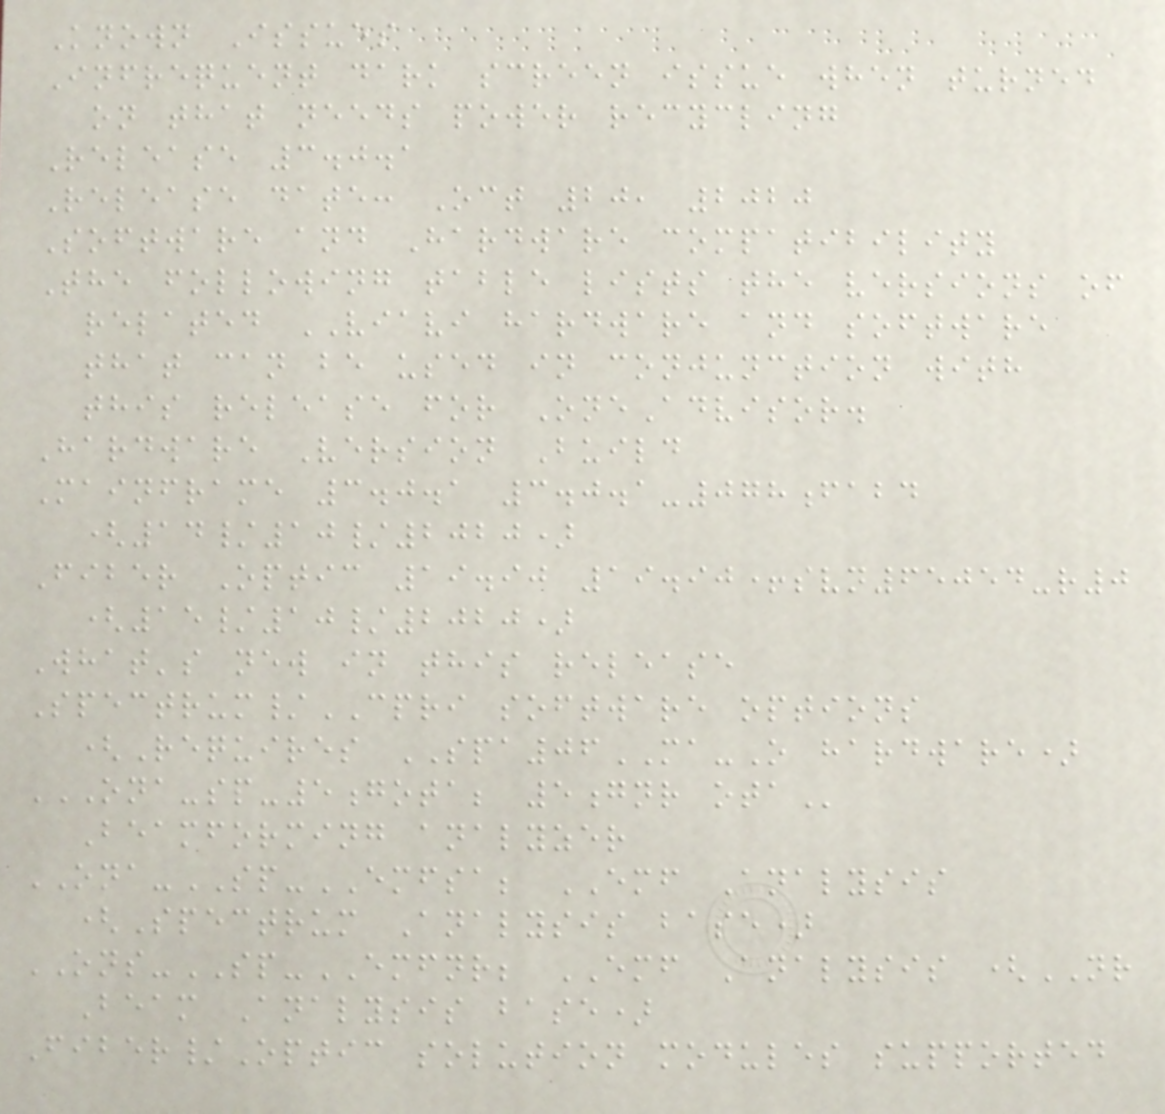Known Issues
Infrequent dark screen issue when turned
on that needs power recycling
Release 3.0.1
Release date: Oct 20, 2020
Software and Hardware compatibility
The following table lists the versions of
related VIAVI hardware and software
that can be used in conjunction with
this release for OneAdvisor.
Hardware Version Build
Mainframe 3.0.1 3.0.1-078fabd
(14/10/2020)
Fiber Optic 19.90 19.90+svn65054-r0
(15/10/2020)
What's new in this release
Spectrum/CPRI software options
(Requires SPA06MA-O hardware)
ONA-SP-5GOTA; 5GNR OTA
Beamforming analyzer
ONA-SP-EMFSA; EMF Analysis
(Spectrum Analysis base)
ONS-SP-EMFNR; EMF Analysis (NR
Beam Analysis base)
Fiber/Optic solution modules supported
